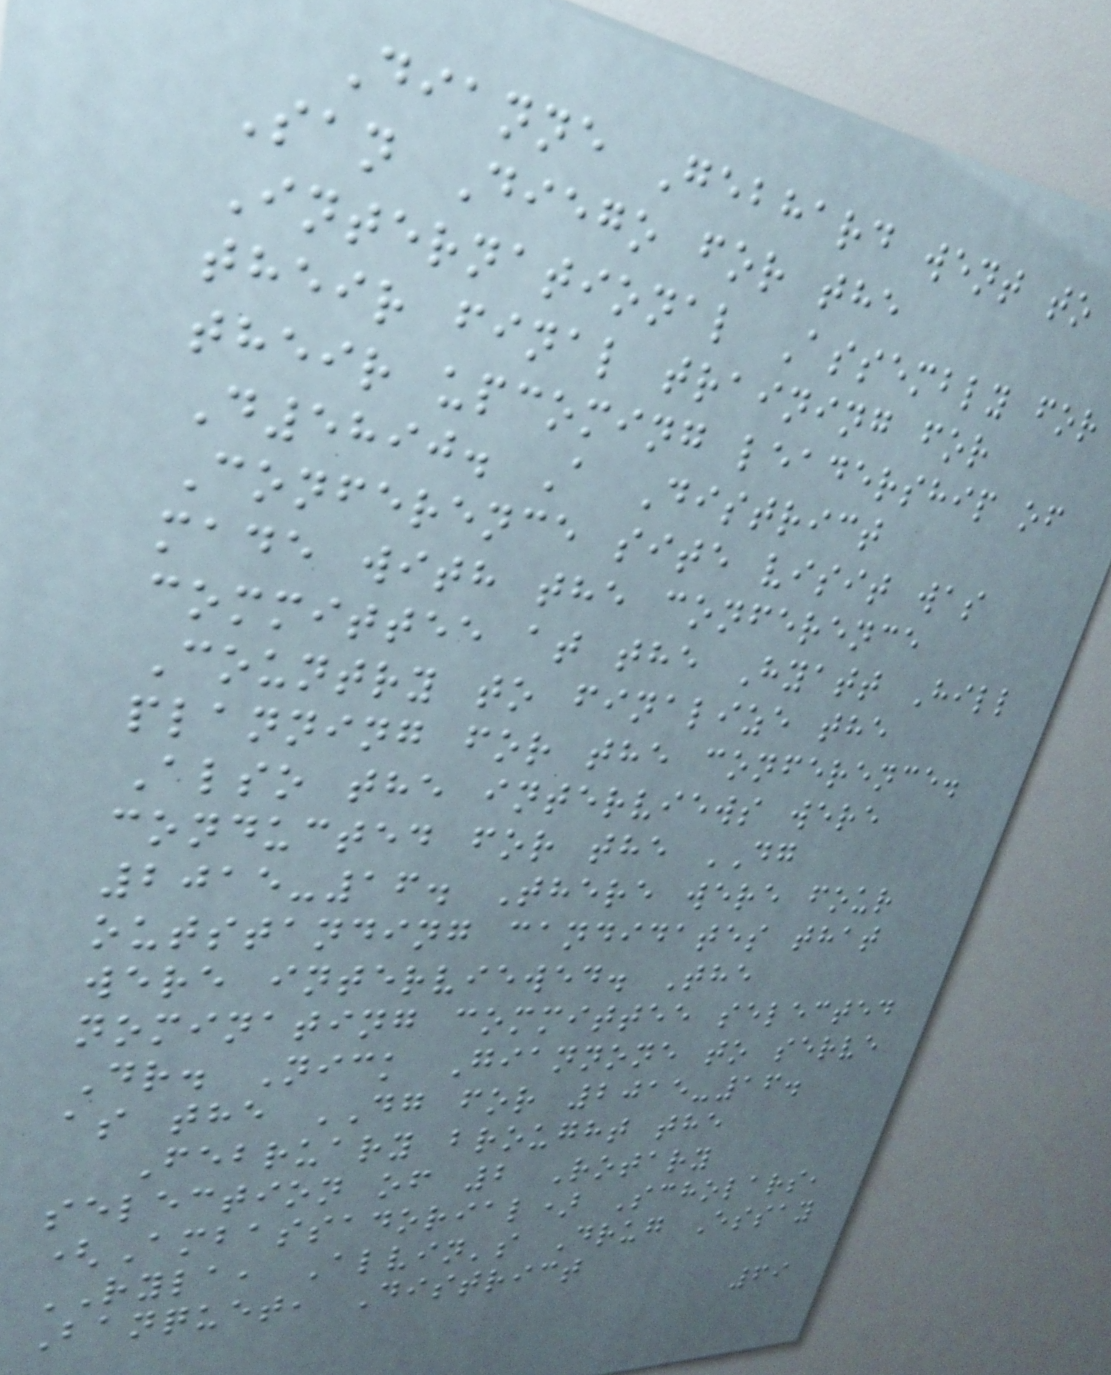Dianne Gebhard went to
San Diego for the
International Assembly for
their final training for
their upcoming leadership of
D5890. A District
Conference site visit was
made with the conference
committee at the Hyatt Hill
Country to finalize the
planning for the conference.
Also the interviews were
conducted for the DG
2015-16. There were four
outstanding candidates that
were interviewed. The
nominating committee selected
Dr. Nick Giannone to serve
as the DG for 2015-16.
February brought the
selection of 2 Rotary
(Ambassadorial) Scholars,
RYLA, Alvin's Drug Essay
Banquet, District
69
